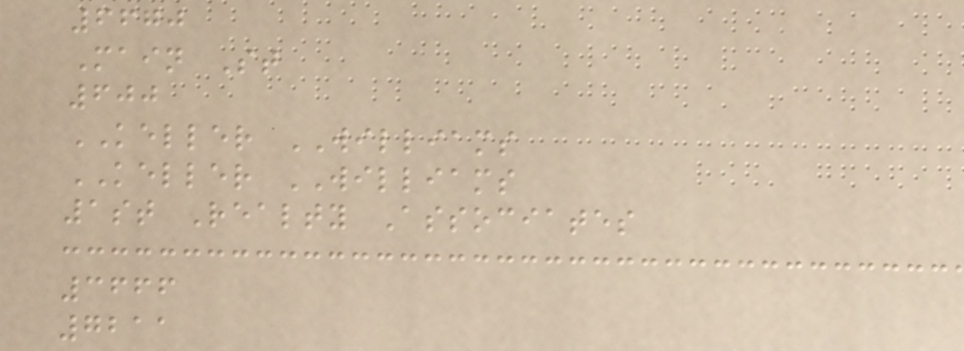6670
Main St
600
KELLER WILLIAMS
KELLER WILLIAMS
1st Realty Associates
3666
7211
